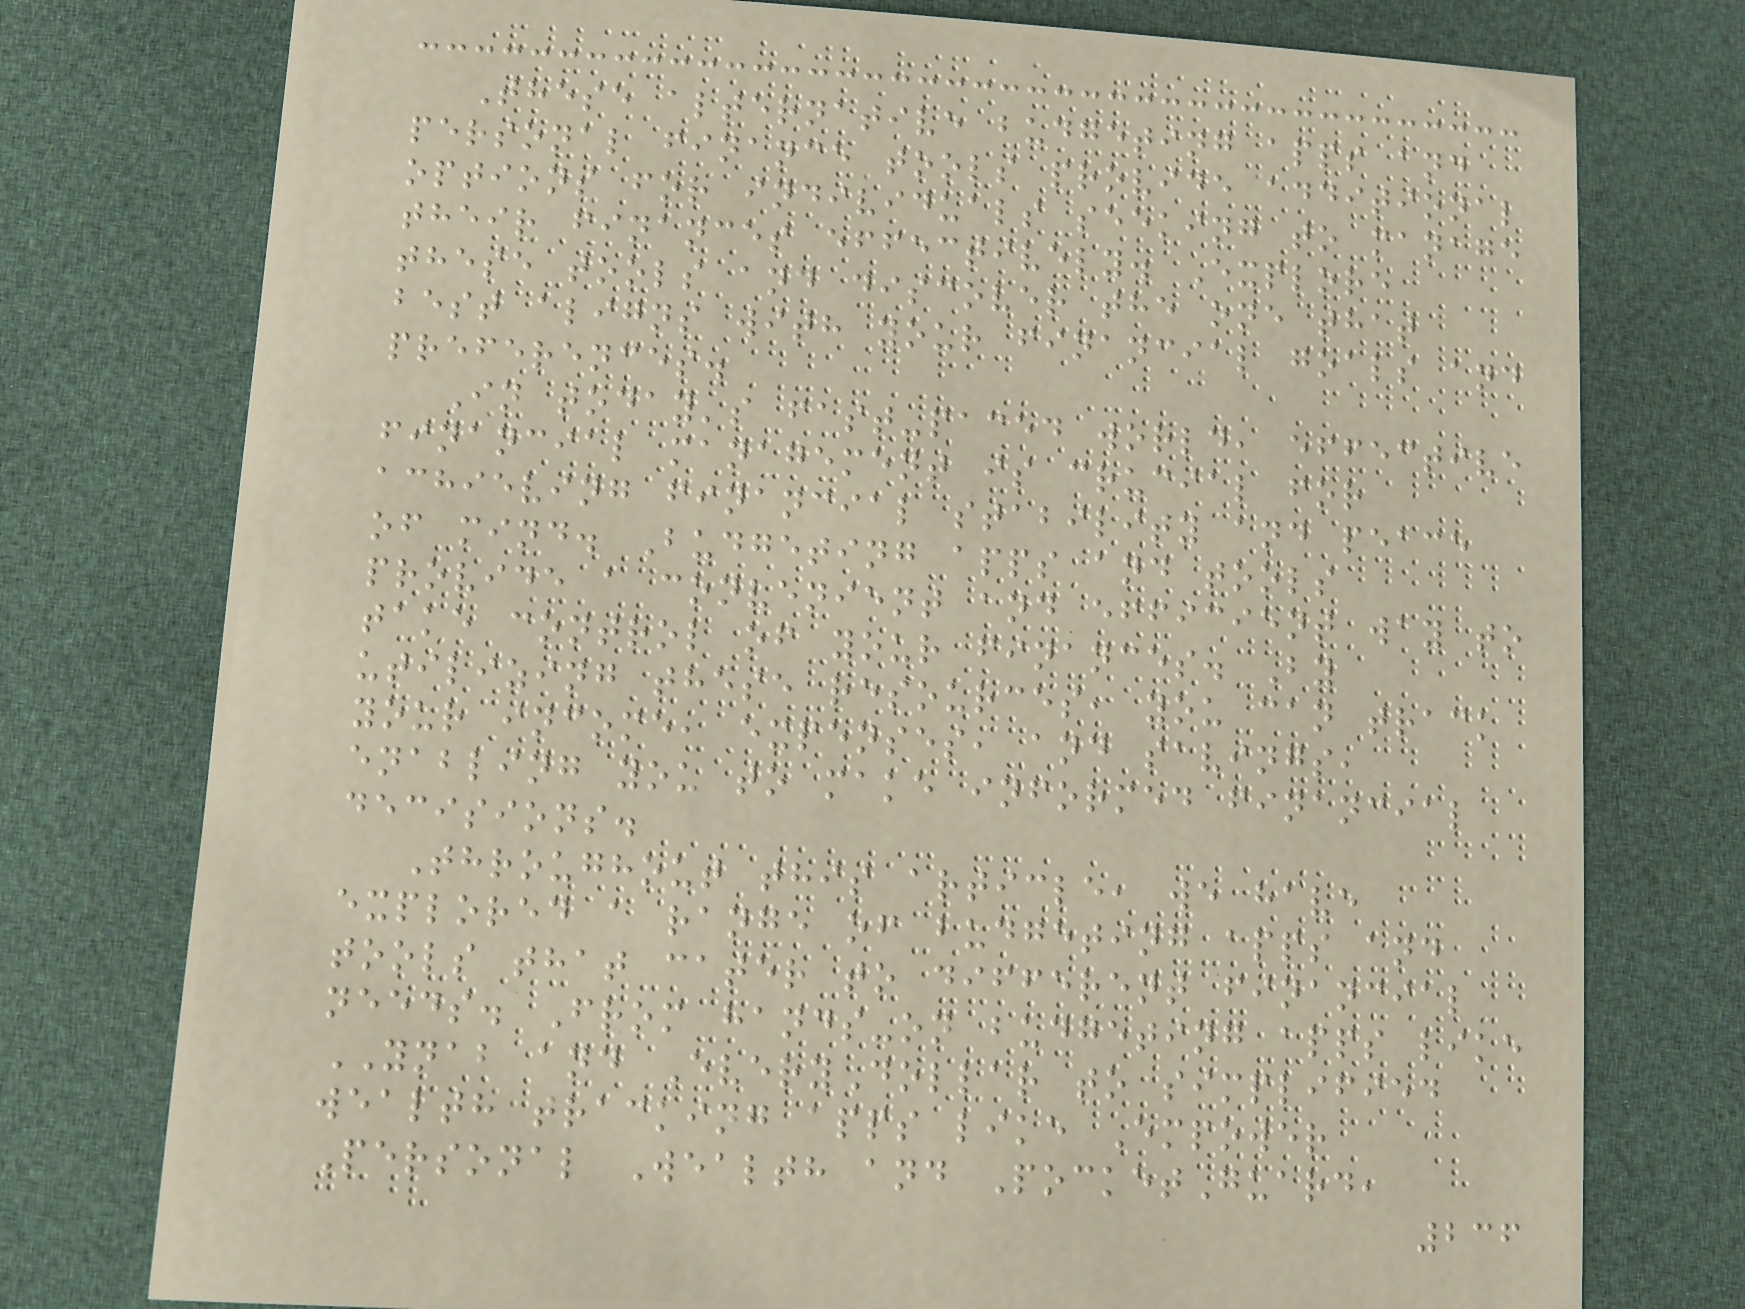These alternative budgeting apps and
personal finance tools provide additional
options for individuals seeking to manage
their finances effectively. Explore
these tools and discover the one that
best aligns with your financial goals and
preferences.
In today's fast-paced world, effective
financial management is crucial for
achieving financial stability and peace
of mind. Budgeting apps and tools
provide a convenient and efficient way to
take control of your finances. By
utilizing these resources, you can track
your income, expenses, and savings,
enabling you to make informed financial
decisions.
Throughout this article, we have
explored a range of budgeting apps and
tools that cater to different financial
needs. From hands-on budgeting apps like
YNAB and EveryDollar to simplified
wealth tracking apps like Empower
Personal Wealth and PocketGuard,
236
